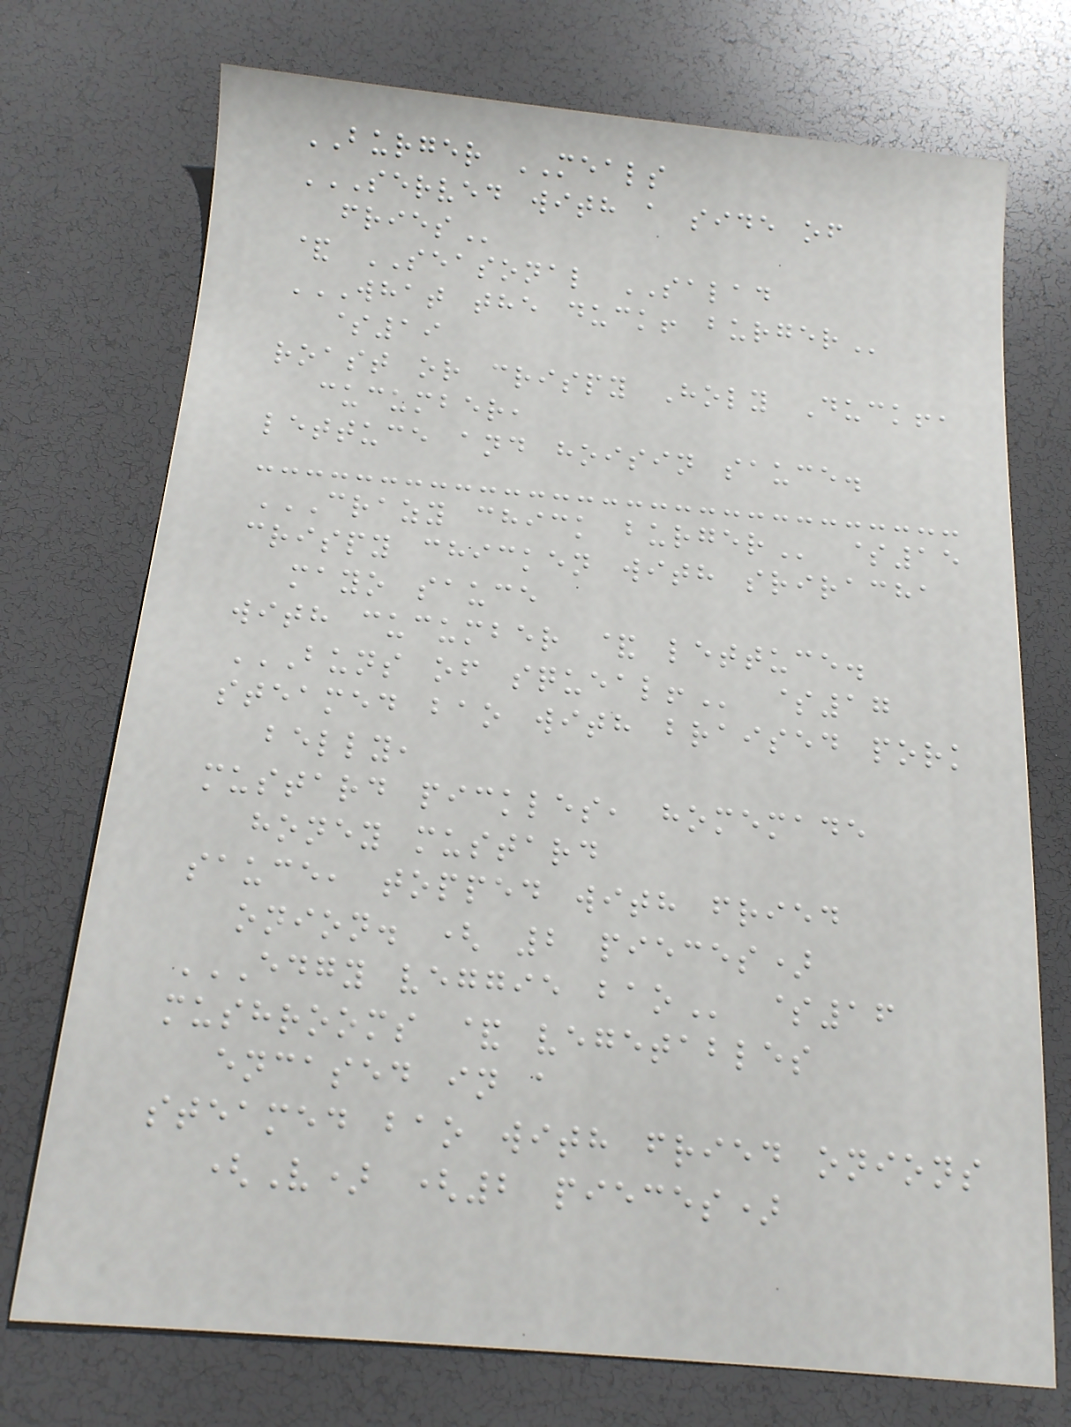BURGER MEALS
SERVED WITH A SIDE OF
FRIES
& SEASONAL SALAD
WHAT THE DUCK! BURGER
$19
roast or crispy Holy Duck!,
cucumber,
lettuce and hoisin sauce.
CRAZY CHICK BURGER $15
crispy chicken with sriracha
mayo sauce
with cucumber & lettuce.
BUNS OF SQUEAL! $17
steamed bao with braised pork
belly,
mustard pickles, homemade
honey mustard
sauce, topped with fried
onion. ( 2 pieces)
EDGY VEGGIE BAO $16
mushrooms & vegetables
encased in a
steamed bao with fried onions
(V) (2 pieces)
